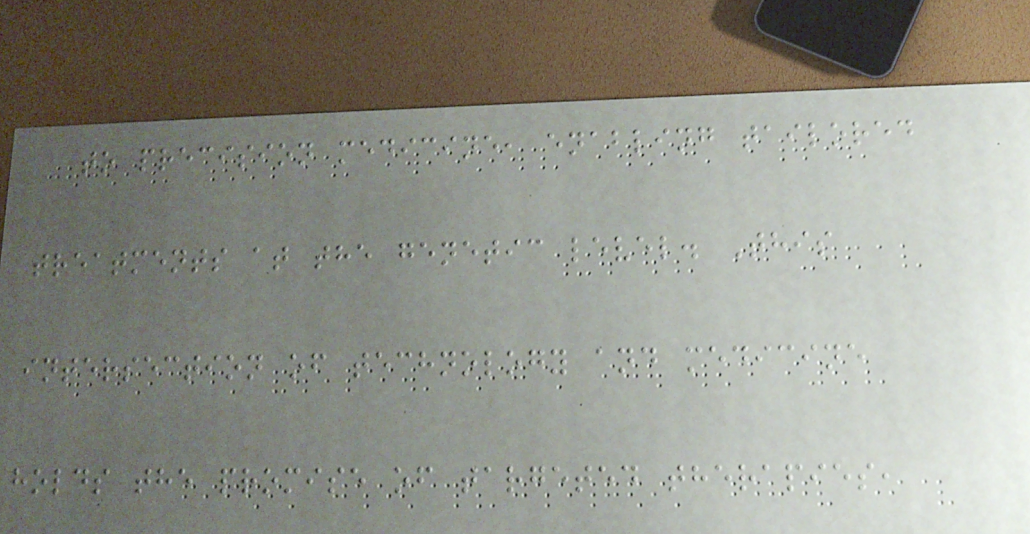to precision medicine, enabling tailored
treatments at the genetic level. This
intersection of technology and medicine
holds the promise of targeted therapies,
